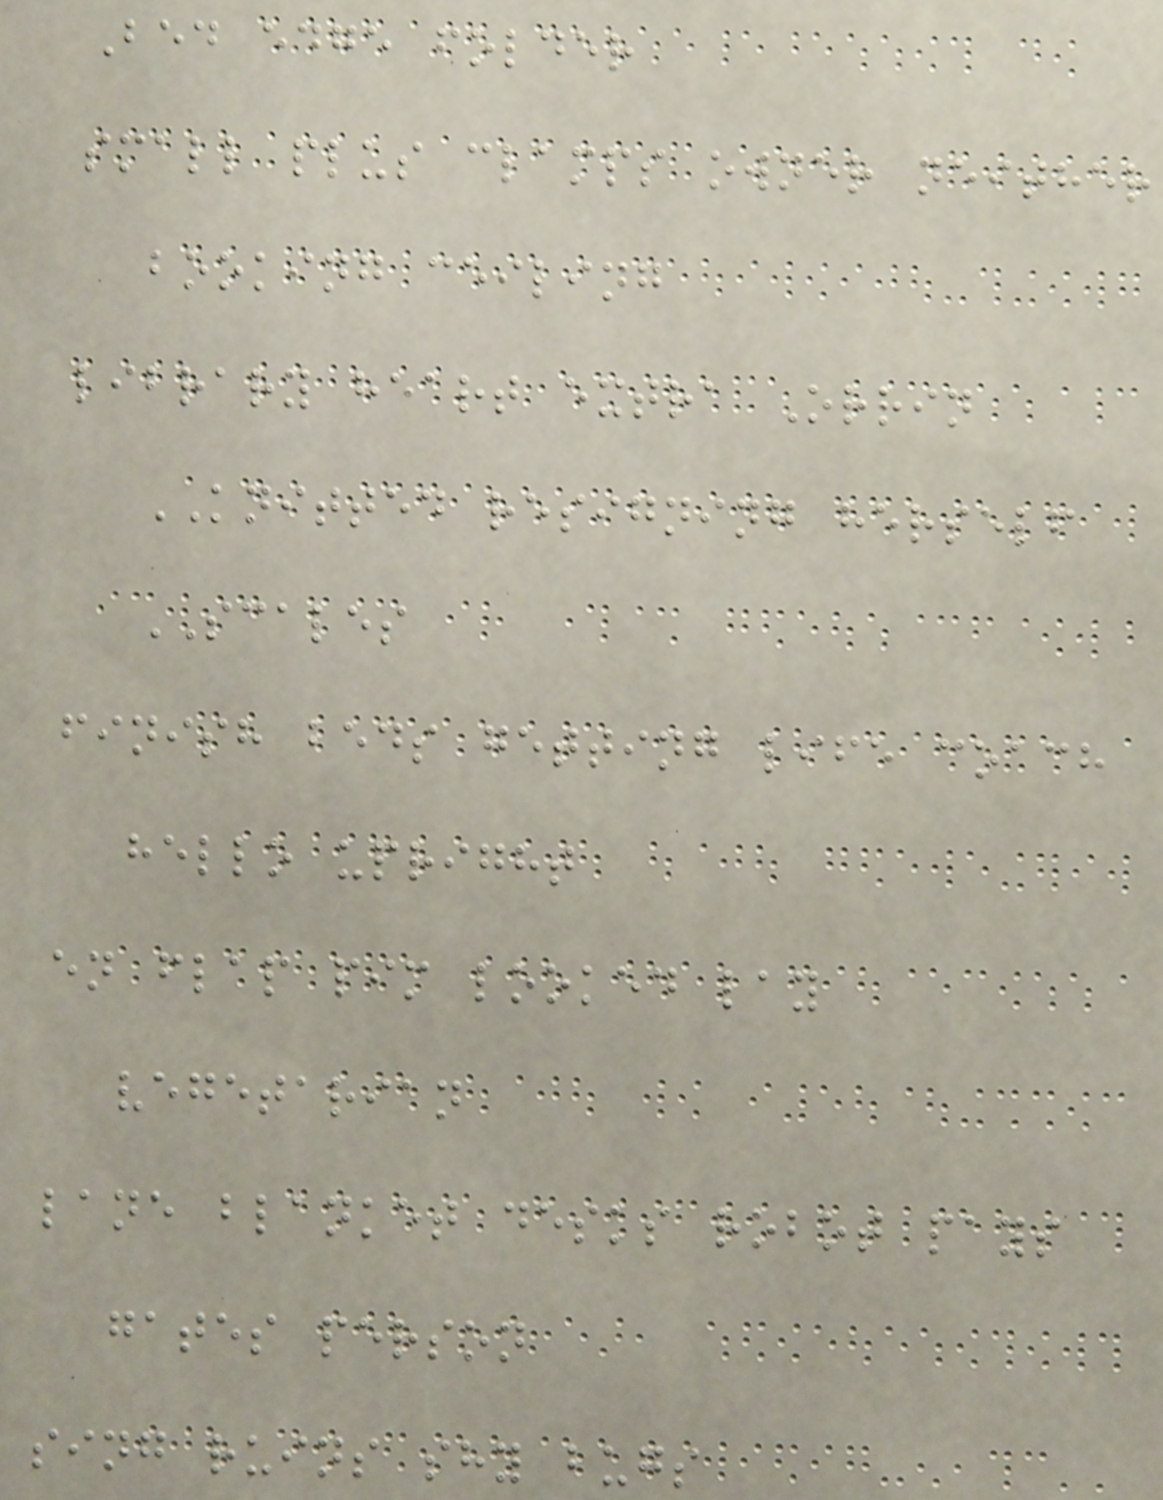Bed edge folder
small plus clamps owner neither
booking ceiling
library heart extra Orrin
KNITTED resigning herself
SCALES
finish beds getting life coach
hello upright
en flap pim looked lay
vegetarian
lane blanket desks robot pays
gates person
sing ruins shy bugs
